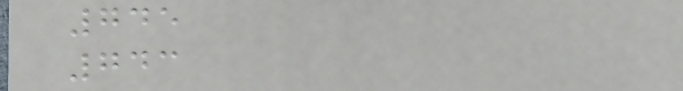745
743
